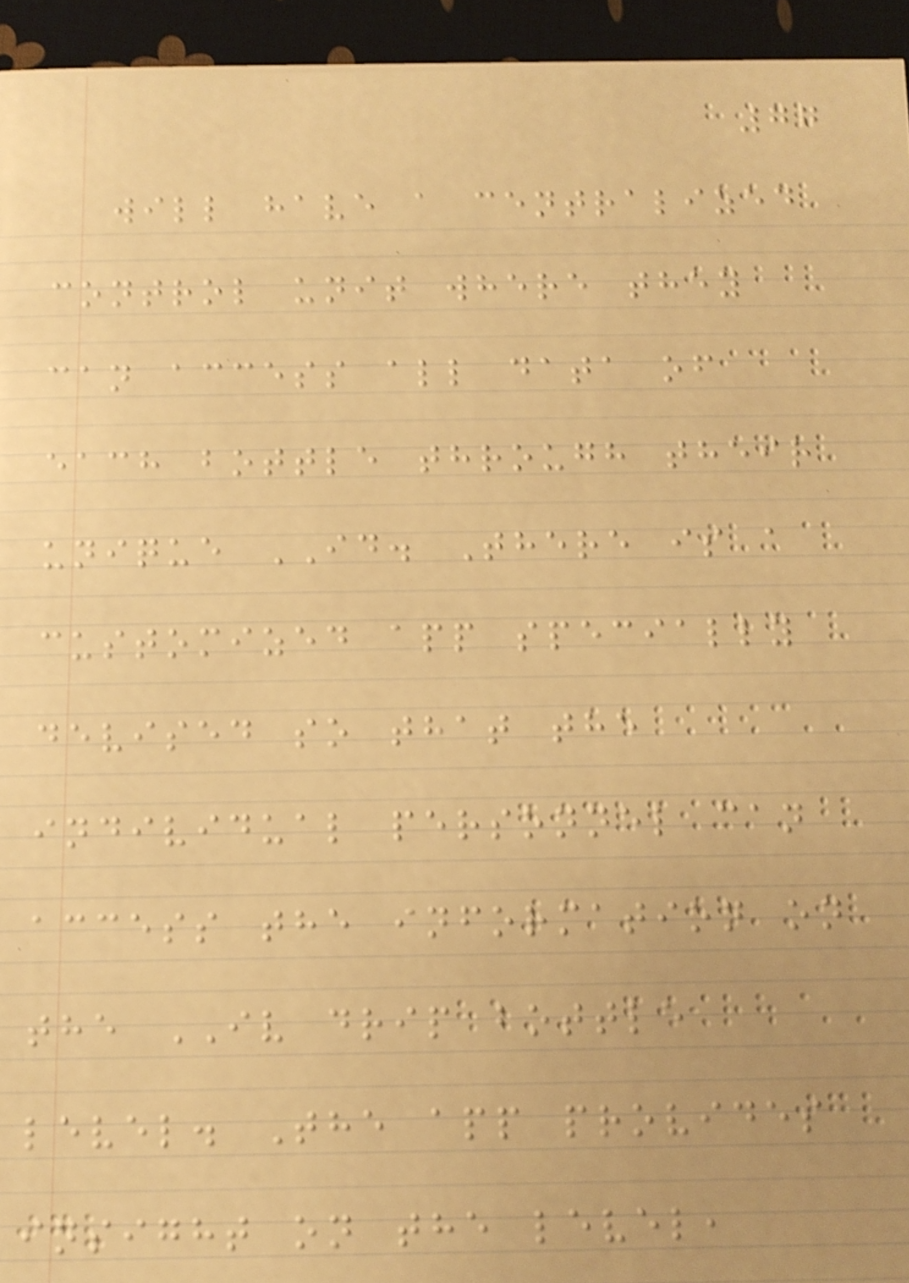77
will have a centralized
control unit where they
can access all data of
each bottle through their
unique ID. There is a
customized app specially
devised so that the
individual personnel can
access the information on
the IV drip bottle
level. The app provides
insight on the level,
